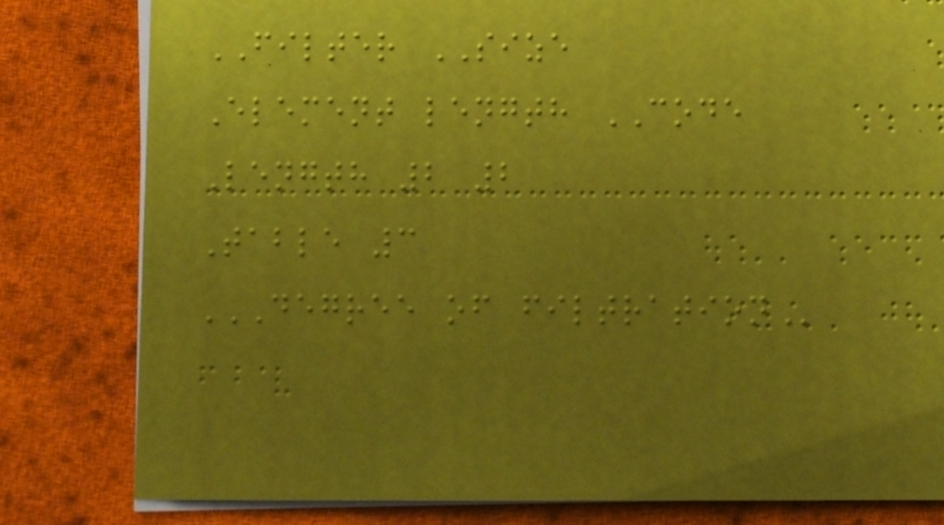FILTER SIZE
Element length CODE
Length 2 2
Table 3
DEGREE OF FILTRATION
